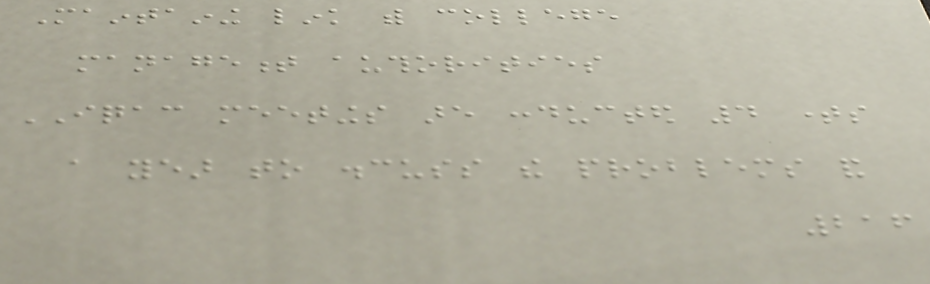Maintaining link with college
management authorities
IQAC meetings are conducted 4 times
a year to discuss the problems and
216
